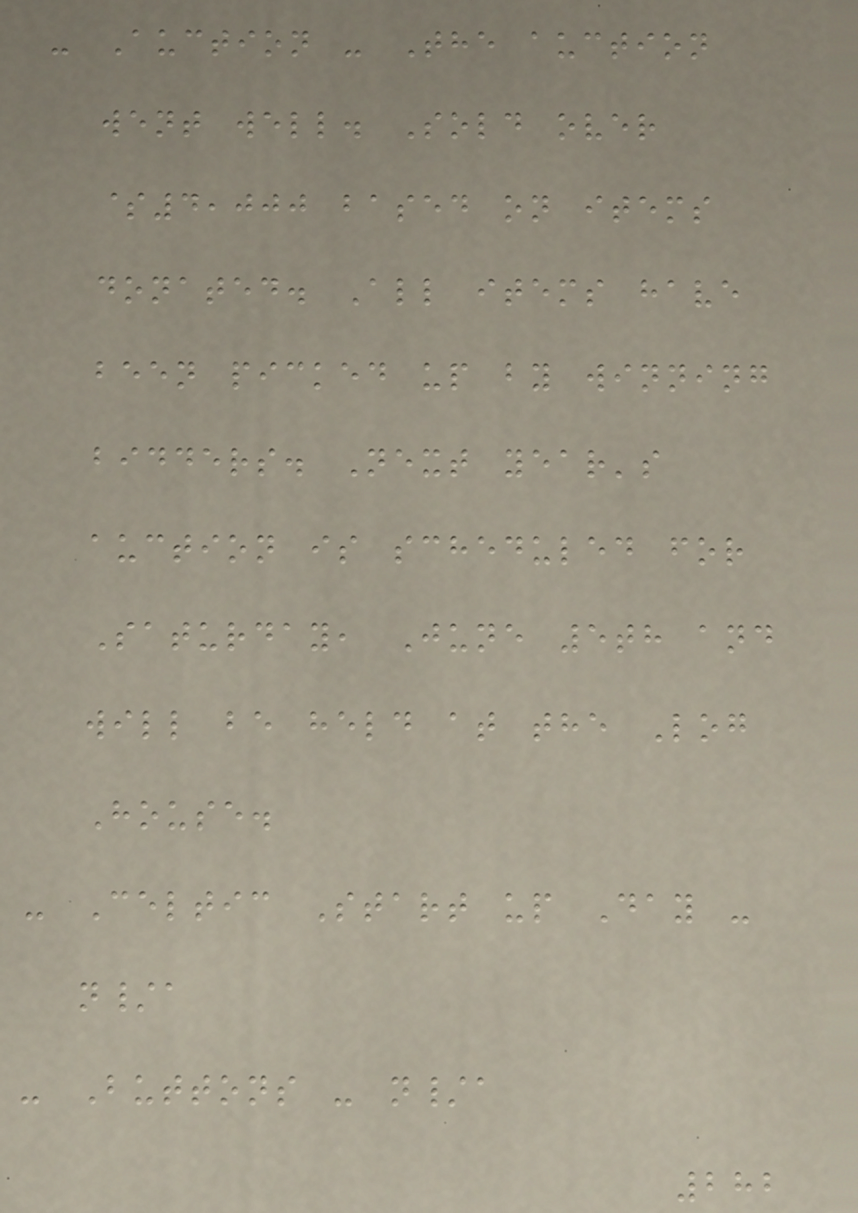- Auction - The auction
went well. Sold over
$4,000 based on items
donated. All items have
been picked up by winning
bidders. Next year's
auction is scheduled for
Saturday, June 5th and
will be held at the Log
House.
- Celtic Start up Day -
n/a
- Buttons - n/a
282
